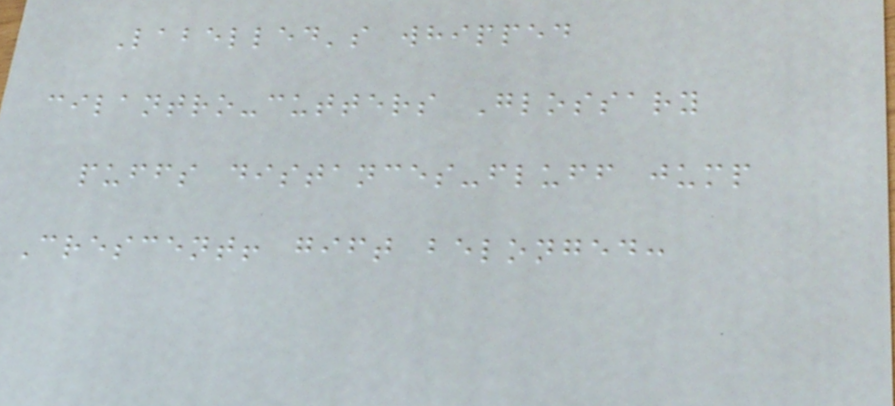Labelled's whipped
cilantro-cutters Glossary
puffs distances-fluff jump
Crescent! gift belonged:
